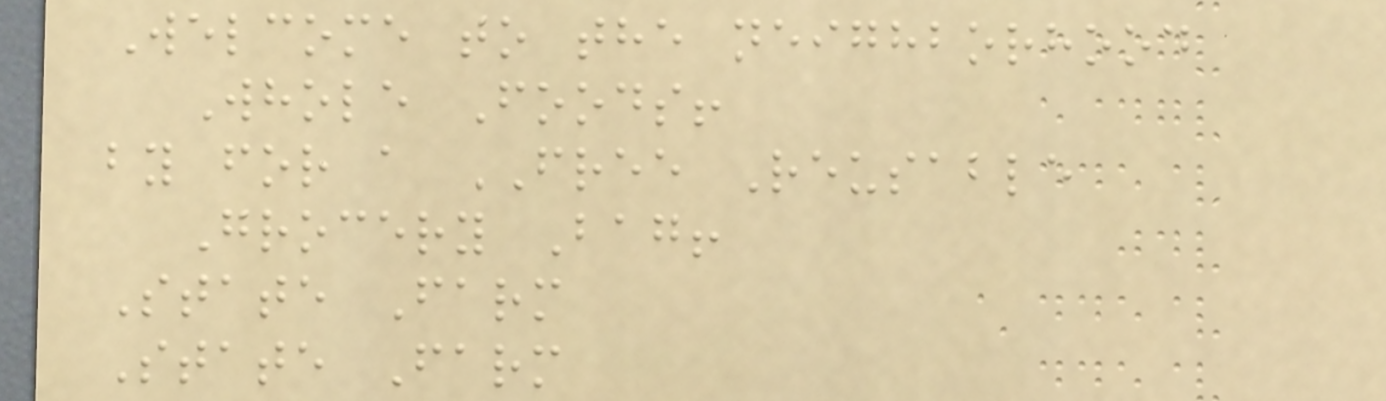Welcome to the neighborhood
Whole Foods!
by for a FREE Reusable
Grocery Bag!
State Farm
State Farm
